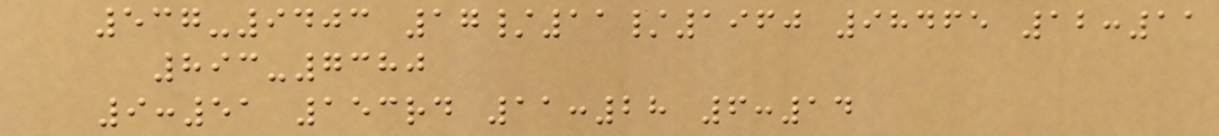537-9403 17/11/1960 98465 12:11
893-7380
9:51 153rd 11:28 6:14
